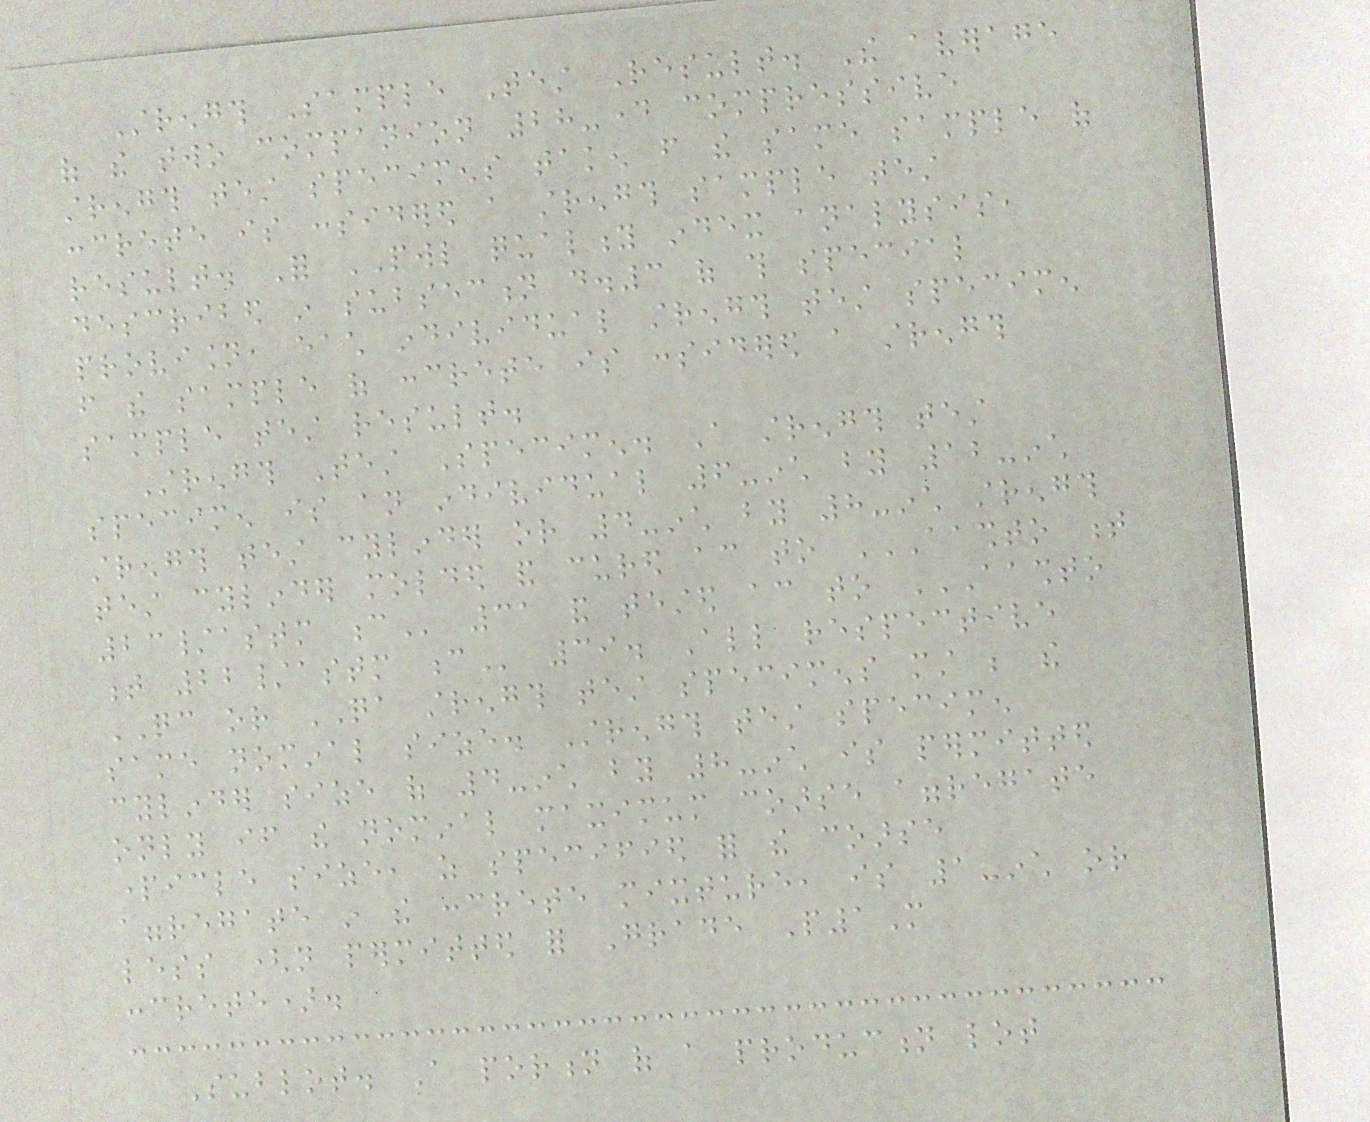Strength Sample Test Result. The average
of the two companion 28-day compressive
strength test specimens taken from the same sample of
concrete is considered a strength sample test
result. For PWL quality index analysis,
described in subsection d.3 of this special
provision, each individual strength test specimen
from the sample of concrete is considered a strength
sample test result.
Strength Test Specimen. A strength test
specimen is an individual 6-inch by 12-inch
strength test cylinder or 4-inch by 8-inch strength
test cylinder molded and cured according to AASHTO T
23/ASTM C 31 and tested according to AASHTO
T 22/ASTM C 39. All respective
QC or QA strength test specimens must be the
same nominal size. Strength test specimen
cylinder size of 4-inch by 8-inch is permitted
only if the nominal maximum coarse aggregate
particle size, as specified for the coarse
aggregate in the concrete mixture, is 1-inch or
less (not permitted for Grade P1M
concrete).
Sublot. A portion of a production lot
